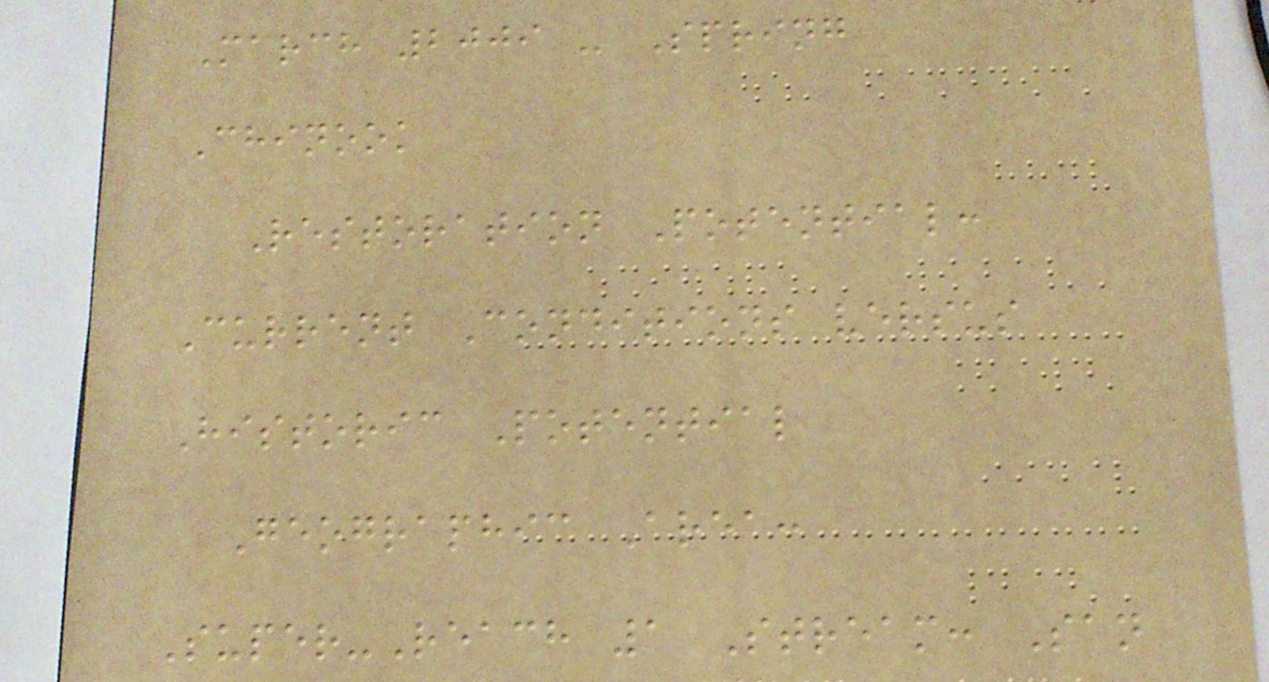March 2009 - Spring
Chinook
Restoration Potential:
Current Conditions versus
Historic Potential
Geographic Area:
Super-Reach 1 Stream: San
